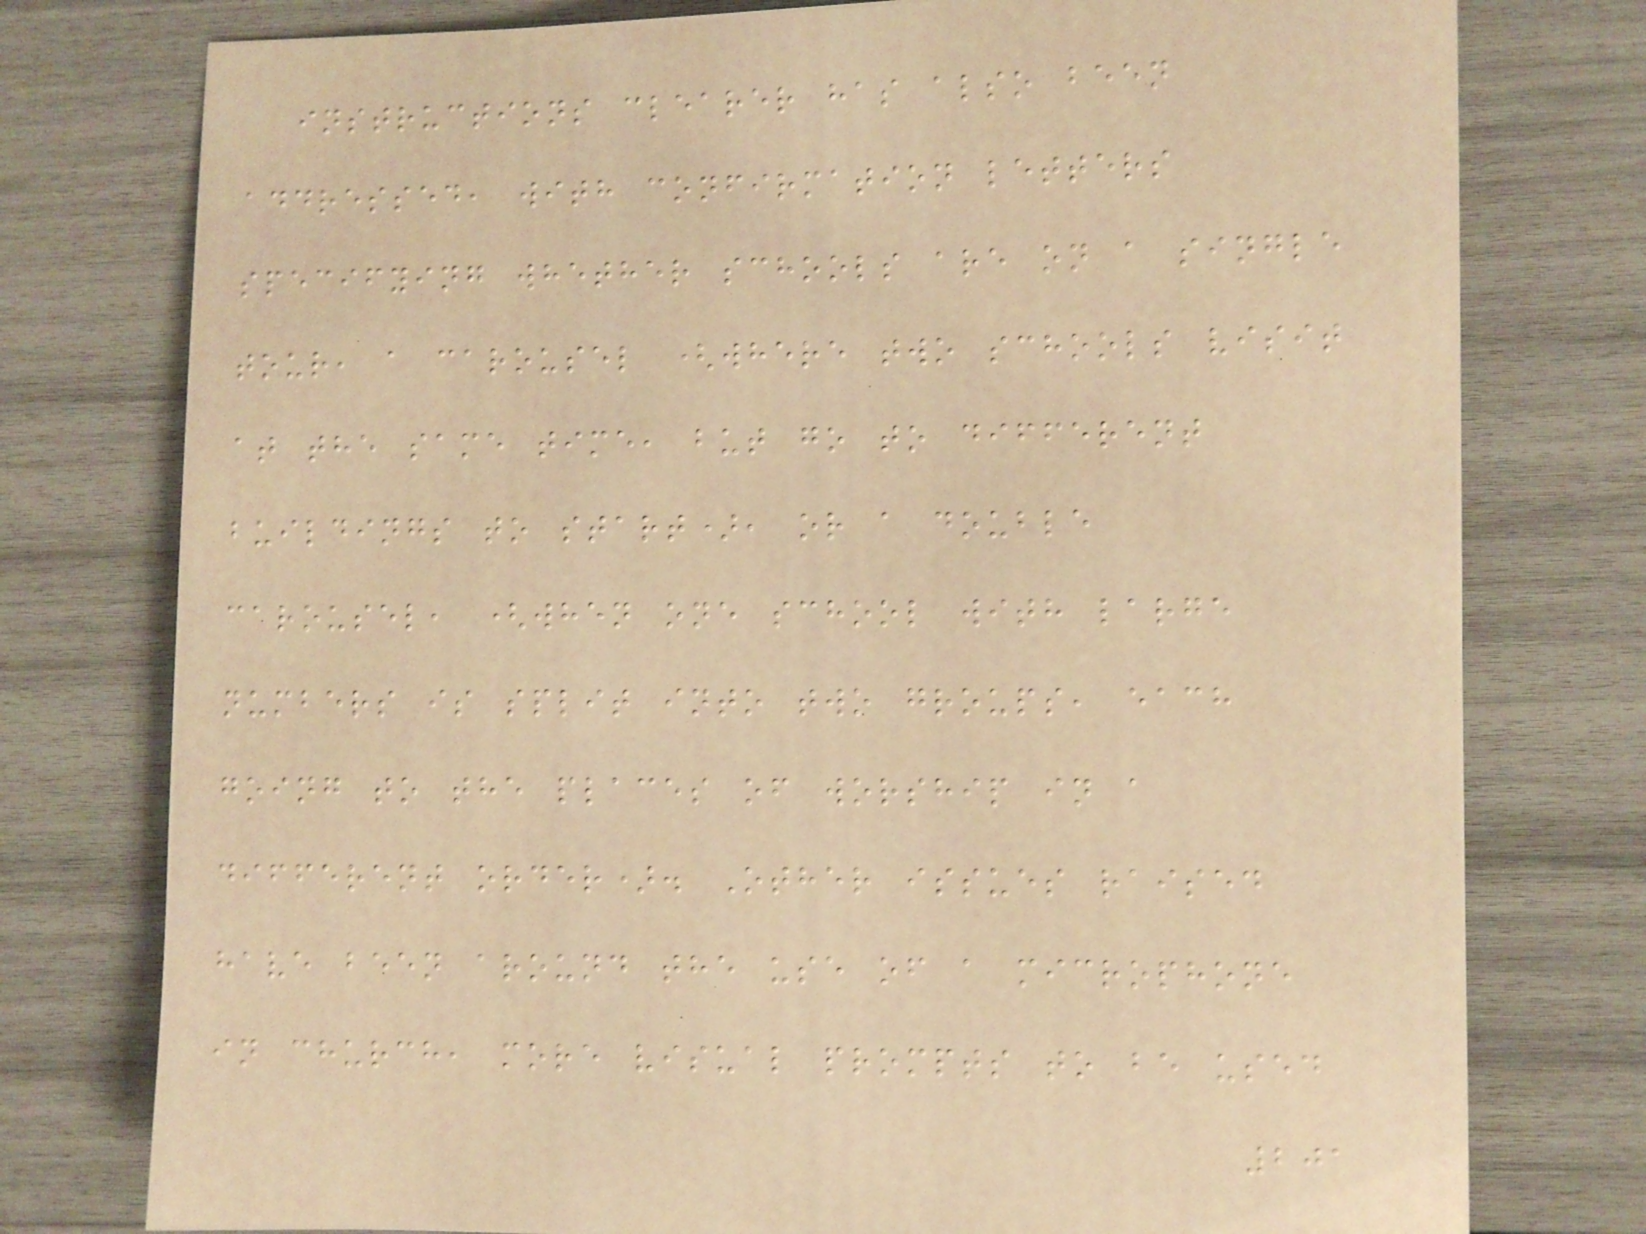instructions clearer has also been
addressed, with confirmation letters
specifying whether schools are on a single
tour, a carousel (where two schools visit
at the same time, but go to different
buildings to start), or a double
carousel, (when one school with large
numbers is split into two groups, each
going to the places of worship in a
different order). Other issues raised
have been around the use of a microphone
in church, more visual prompts to be used
201
